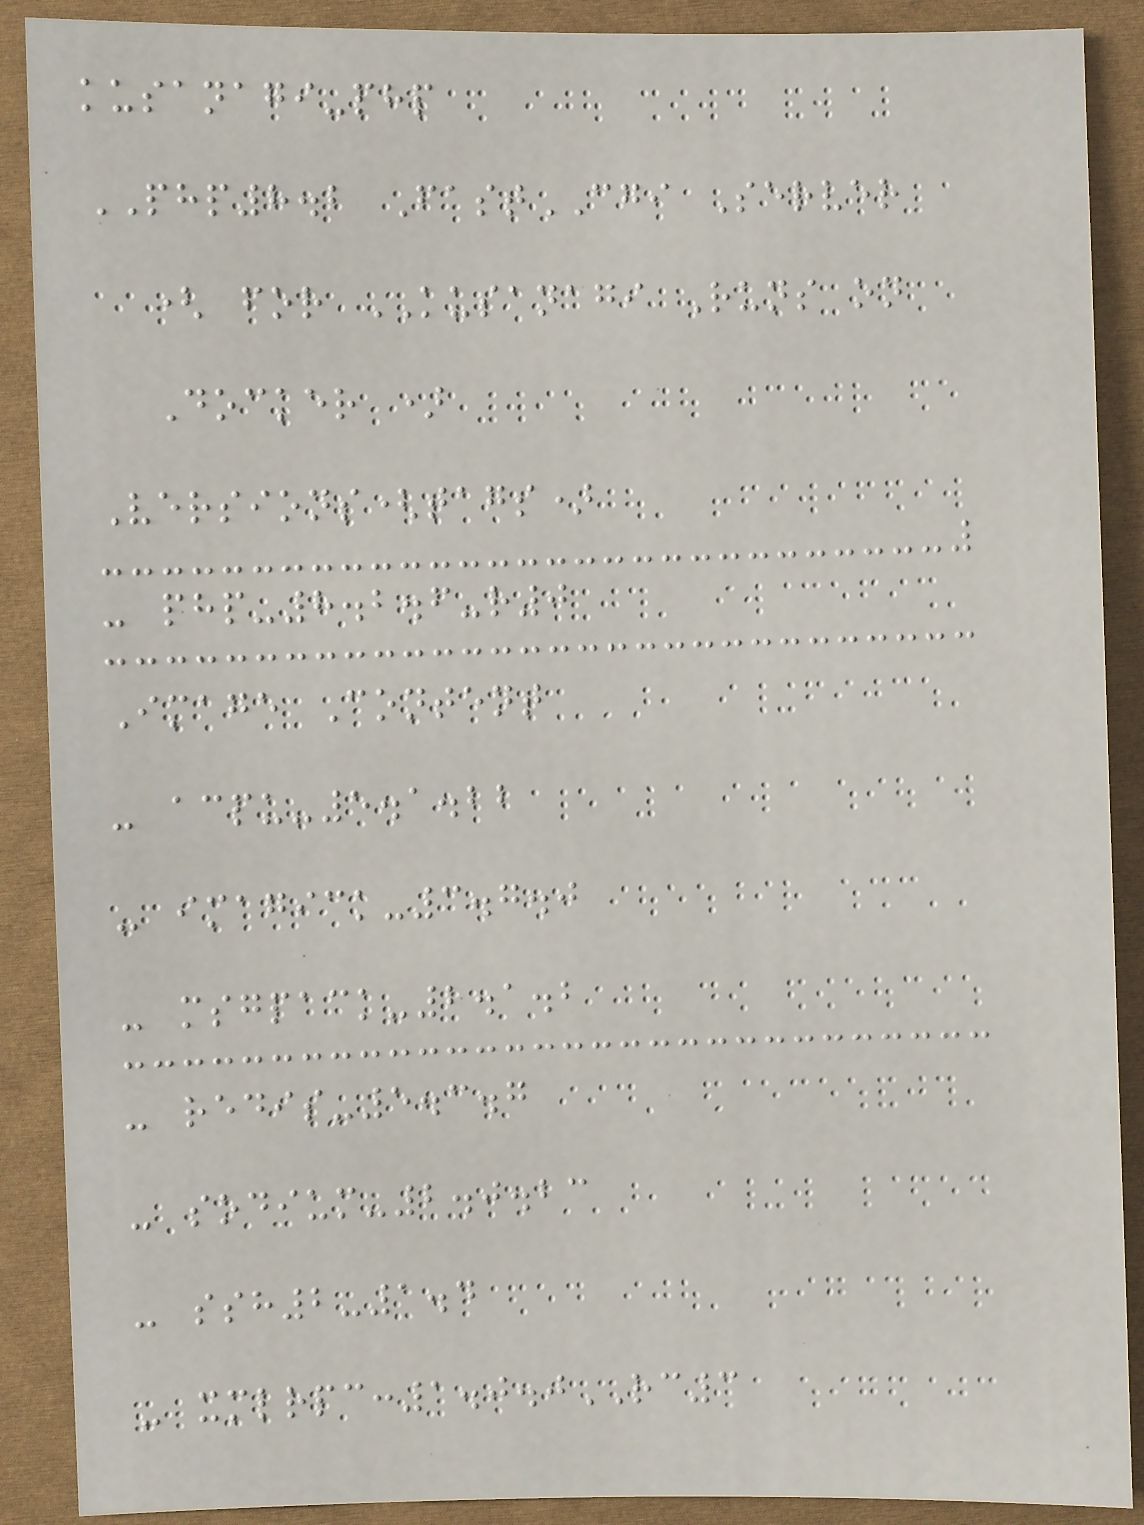kusanagi-php
PHP8.2 FastCGI Server
( for KUSANAGI Runs on
Docker )
Versions(tags)
- php-8.2.6-r0
Image Content
- acpu-5.1.22
- imagick-3.7.0
- msgpack-2.1.2
- redis-5.3.7
- sodium-2.0.23
- ssh2-1.4
- xmlrpc:1.0.0RC3
